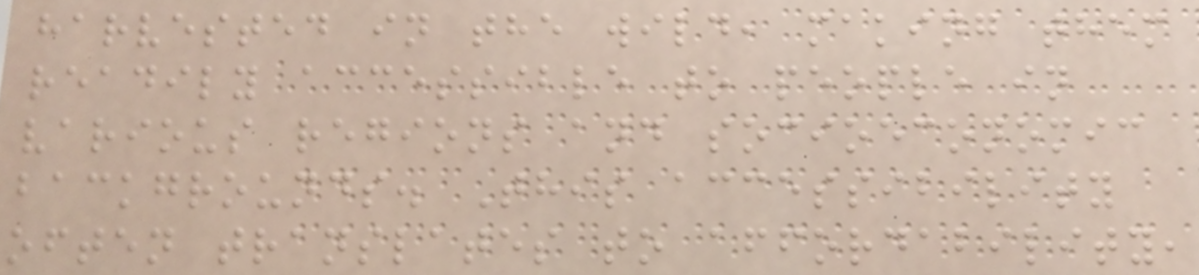harvested in the wild, making them
readily accessible to people in
various regions and socioeconomic
backgrounds. This accessibility
often translates to affordability,
